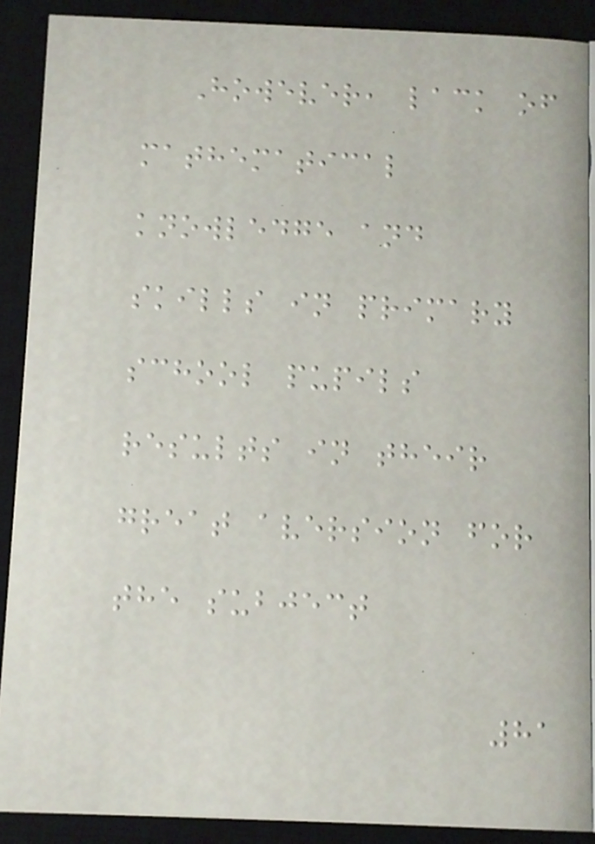However, lack of
mathematical
knowledge and
skills in primary
school pupils
results in their
great aversion for
the subject
81
